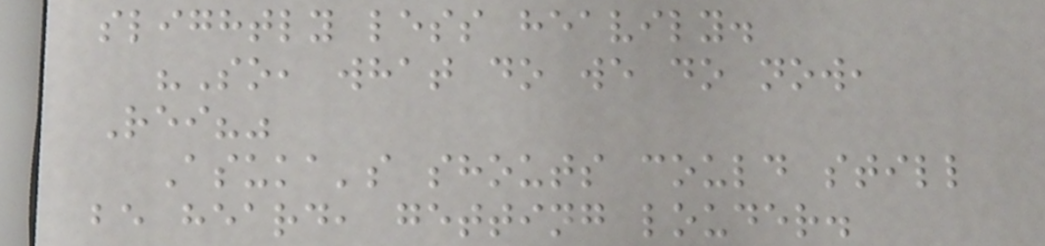slightly less heavily.
"So, what do we do now,
Rei?"
Asuka's shouts could still
be heard, getting louder.
